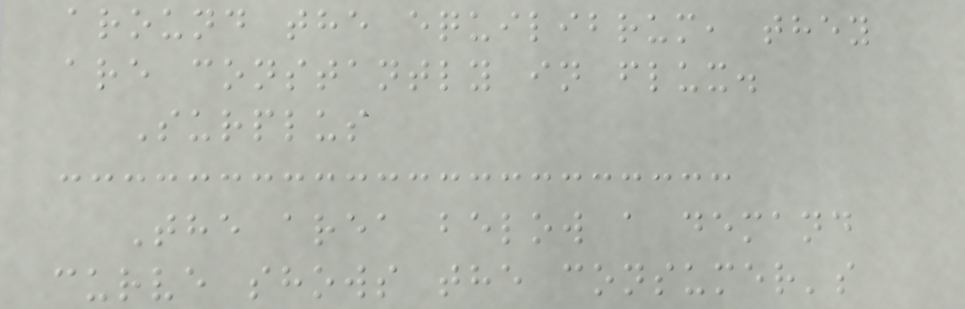around the equilibrum, they
are constantly in flux.
Surplus
The area below a demand
curve shows the consumer's
